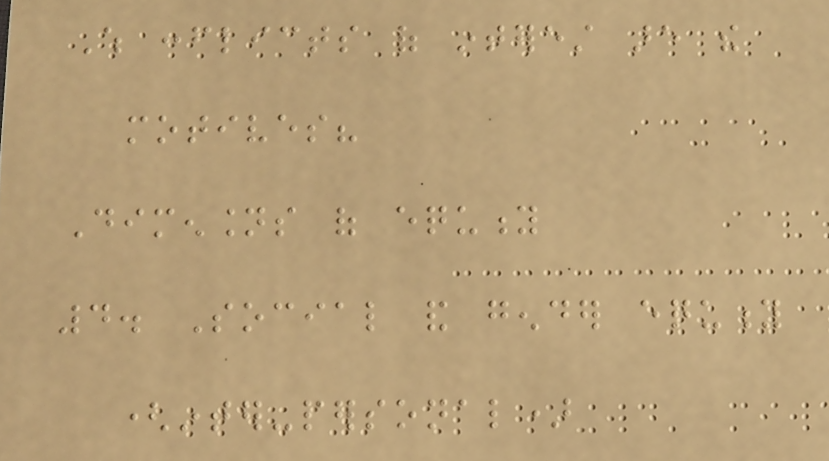Which conflicts of interest are the
motives?
Dimensions of equity
4. Social and gender equity
(inter-personal)
